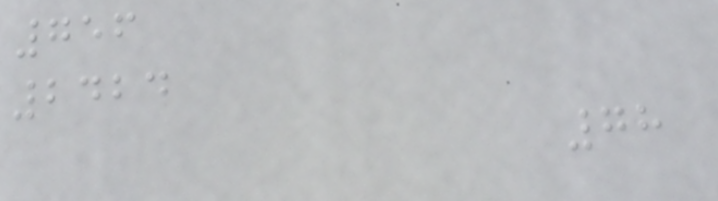756
2424
78
